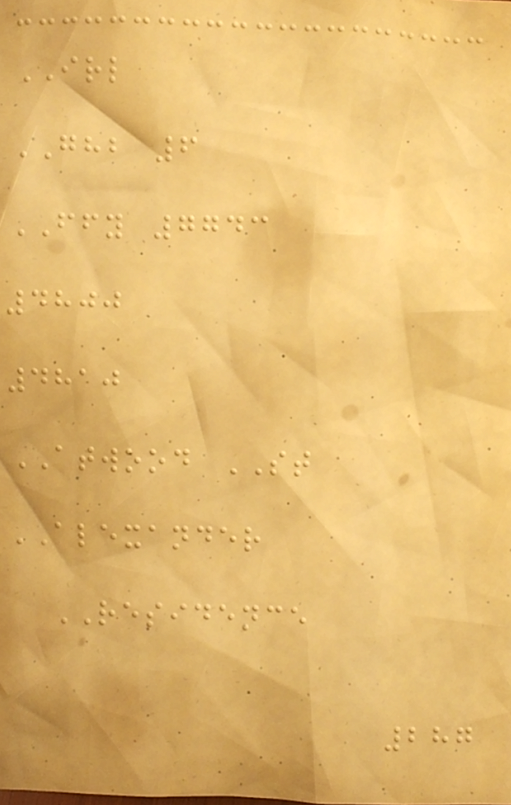IRL
GHB 6
FFY 7743
4800
4810
ATWOOD ST
ALEXANDER
RESIDENCE
287
